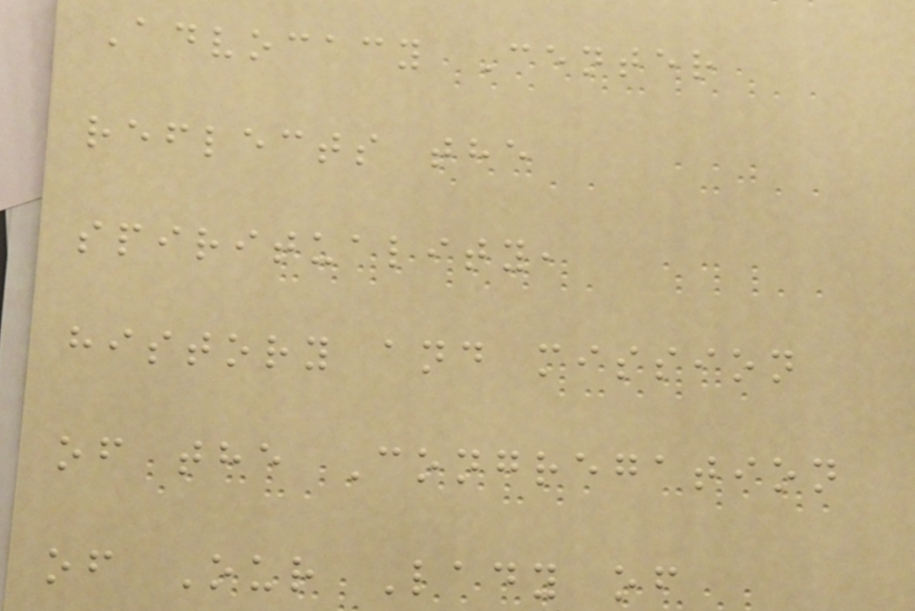Advocacy Center
reflects the
spirituality,
history and mission
of the Congregation
of Our Lady of
